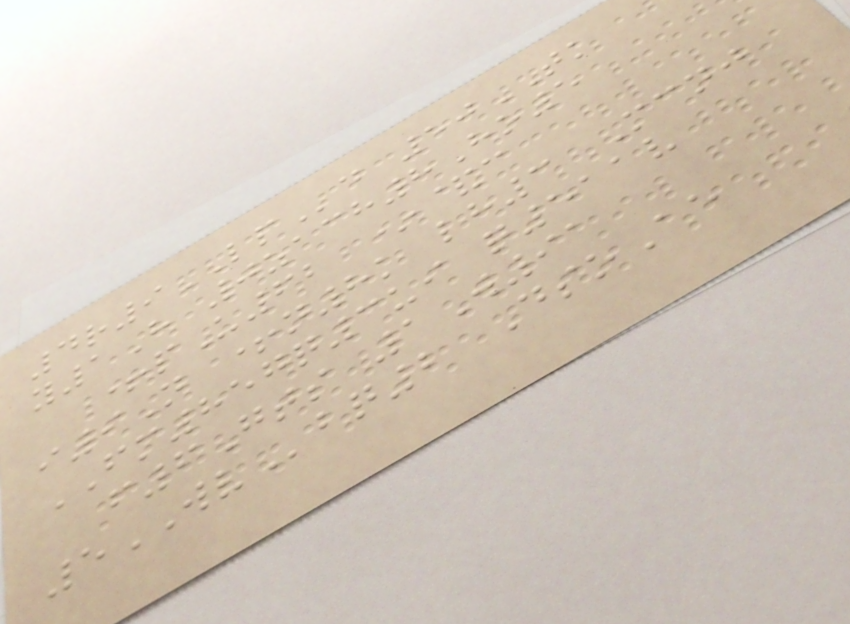4r9LPd 50TK
y1H 0zach8Ho5
+pU62 *&c
i9N +n8k lh3 Mcnj
FM857q3ui q511v
f6Gts 1W91
5WVbq2 DsoAe
